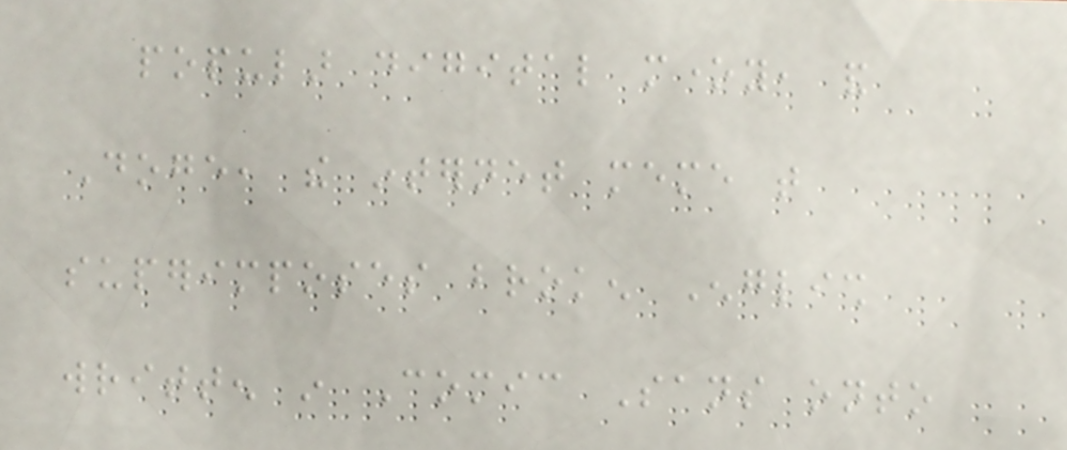popular digital money, and
Doge, the internet meme that
superimposes broken English
written in Comic Sans onto
